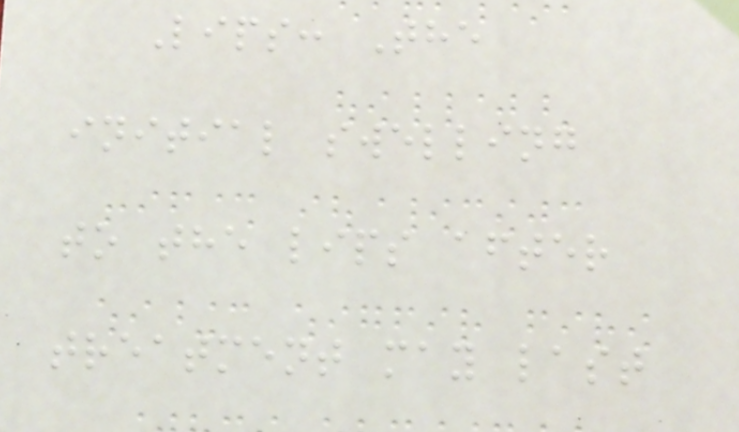Lips: The
initial swelling
to the lips after
treatment may last
